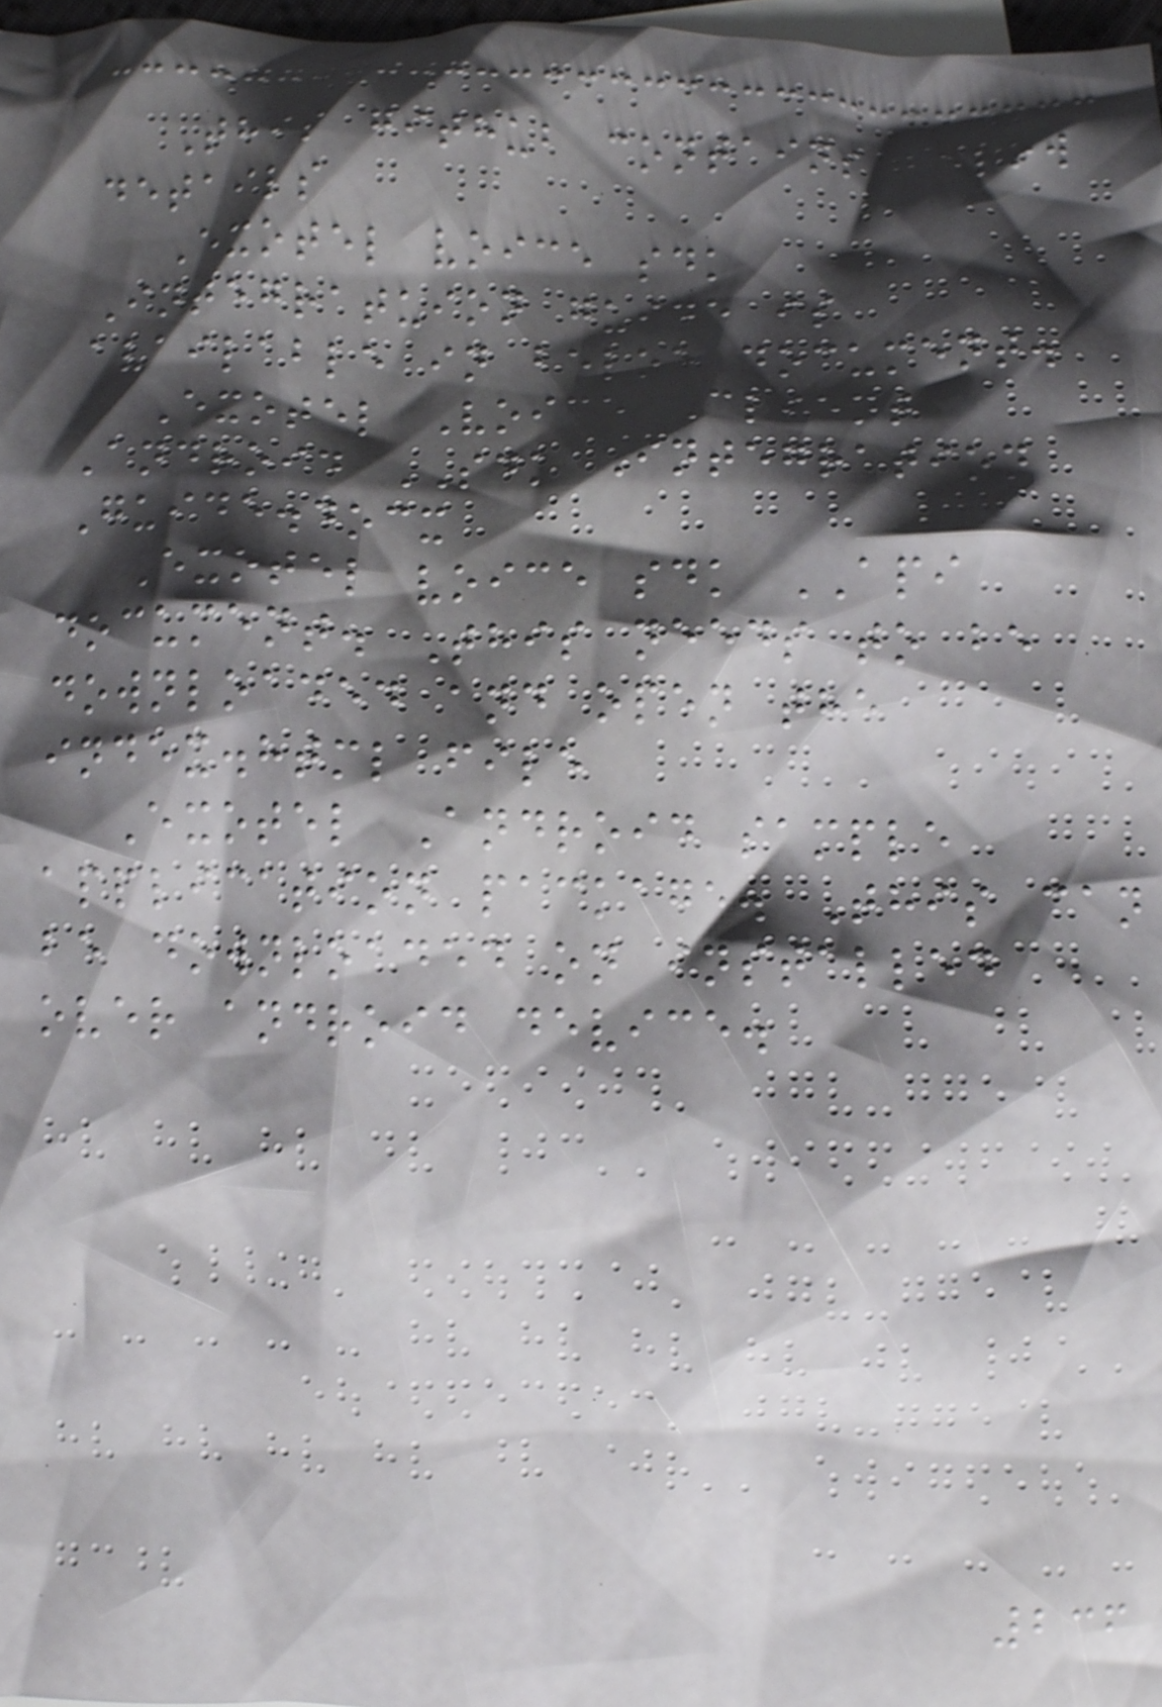This github contains below
details
Exotel voice sdk
Integratuion guide is
available in beloe document.
Exotel Voice Client
Android SDK Integration
Guide.docx
Exotel voice sdk API
document. This needs to be
downloaded and open the
index.html file
Exotel Android sample
application package. This can
be downloaded on installed
over android device.
236
